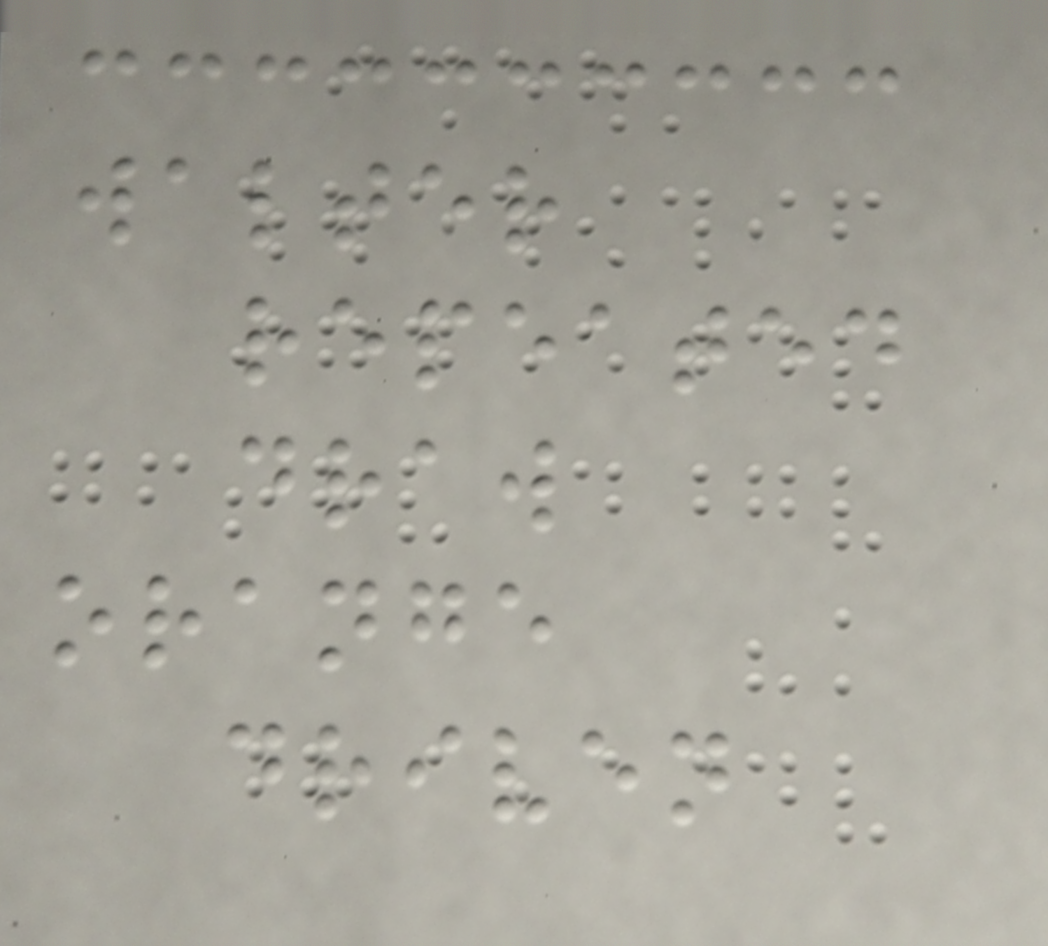walter
repeated
draw
orange
driven
